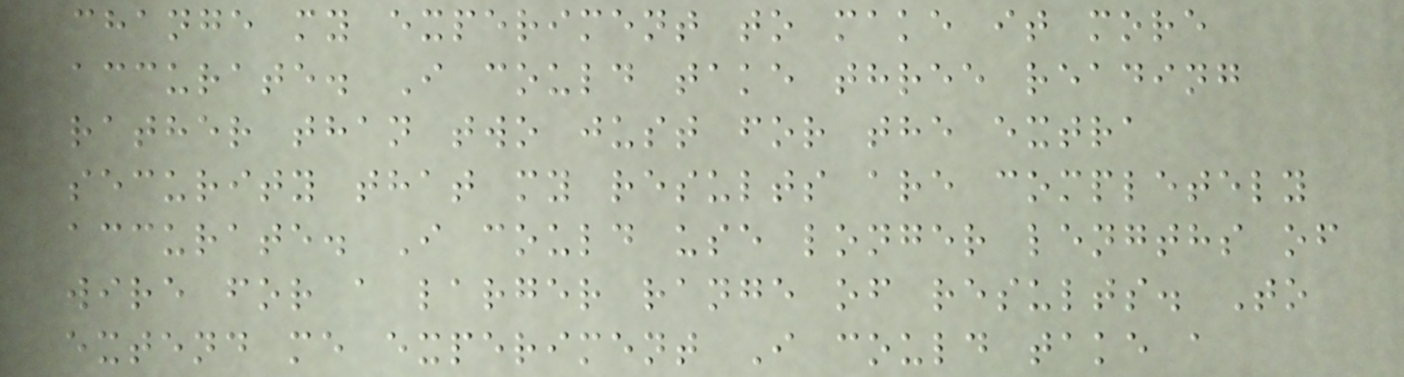change my experiment to make it more
accurate. I could take three reading
rather than two just for the extra
security that my results are completely
accurate. I could use longer lengths of
wire for a larger range of results. To
extend me experiment I could take a
